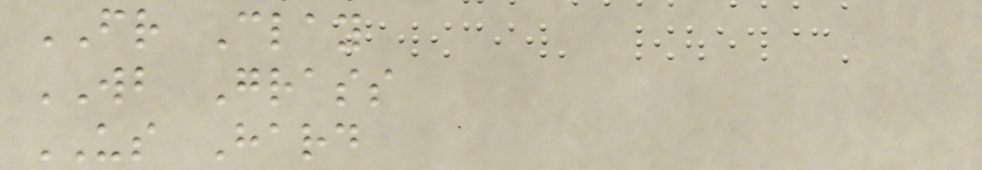FR Clay
WB Grass
US Hard
